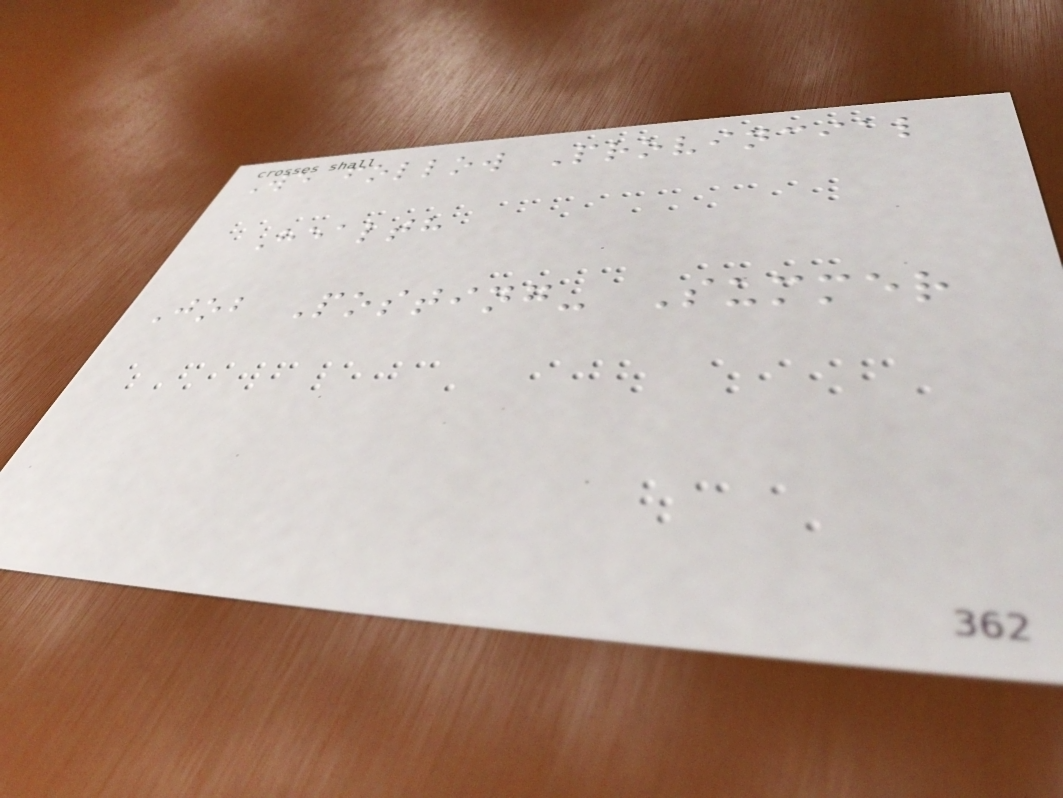We follow Provincial
Health
Job Posting- Summer
